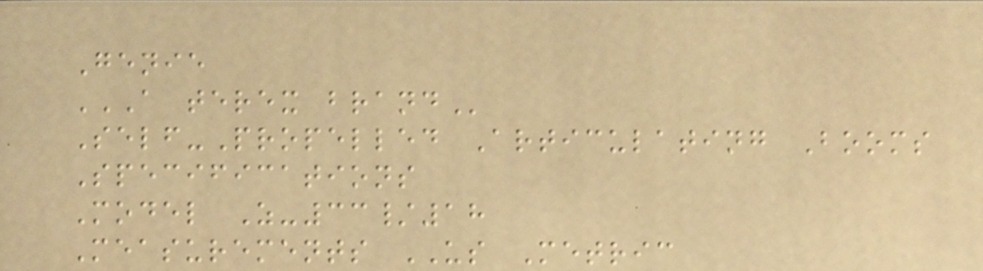Genie
A TEREX BRAND
Self-Propelled Articulating Booms
Specifications
Model Z-33/18
Measurements US Metric
